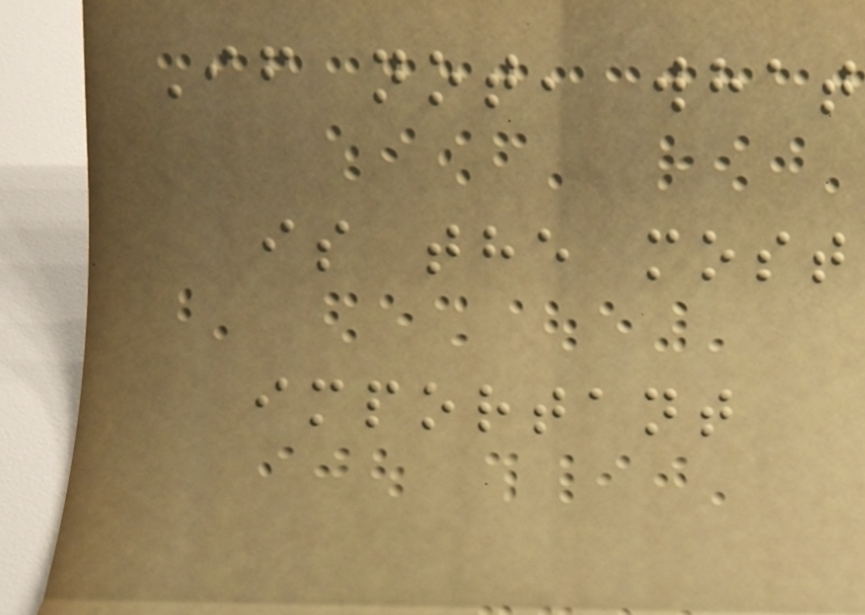If not, what
is the most
important
